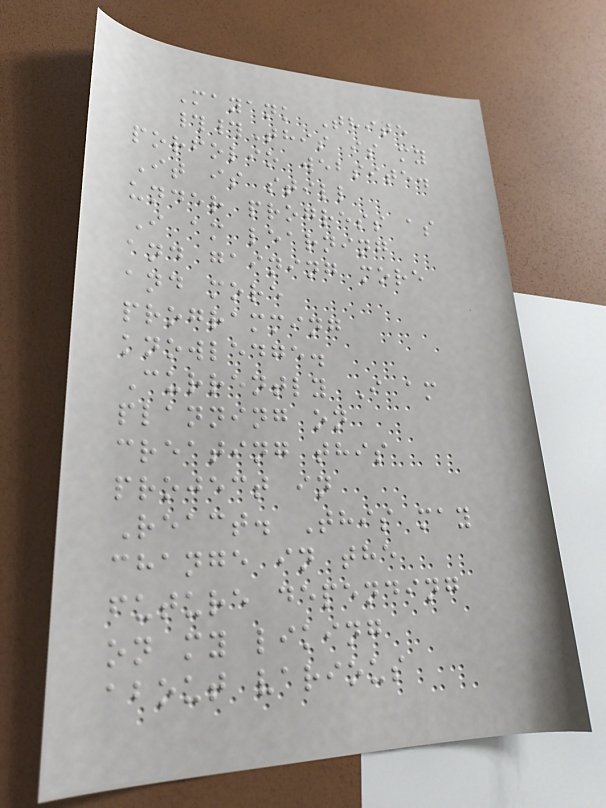Mayank Thite
##This is my
porfolio website.
It is still
under progress as
I am learning
and gaining more
and more
programming
knowledge.
Currently I am
planning on
creating this
project in
React. This may
change in the
future depending
on my liking
about various
